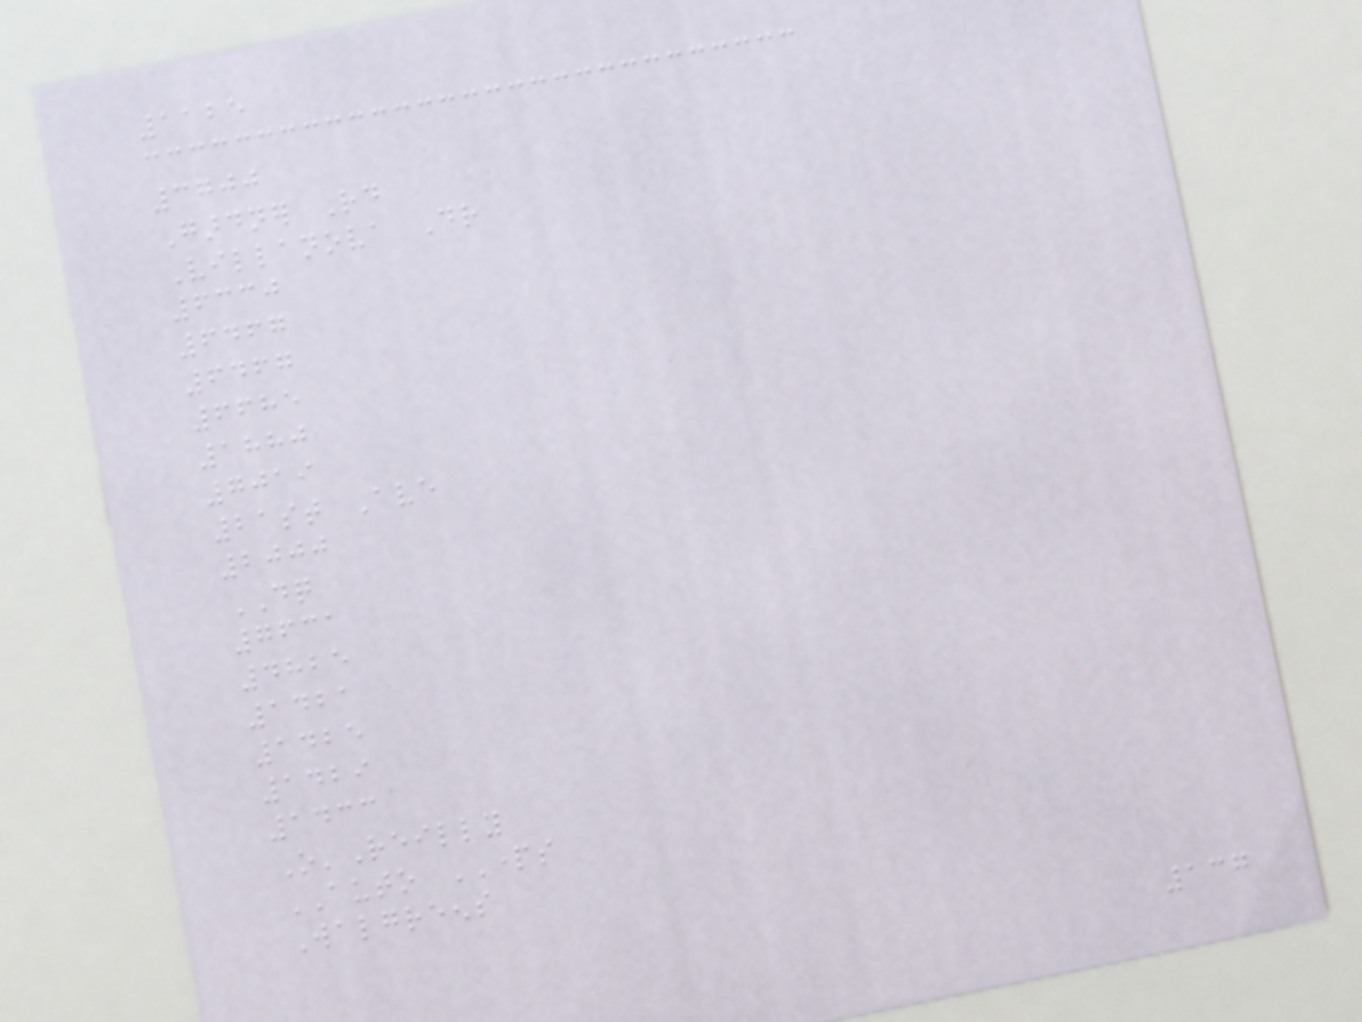1125
3700
Gardner Rd
Villanova Dr
6330
6467
6467
6685
1880
7019
21st Ave
2000
DQ
7631
4825
1421
1425
1429
1433
O'Reilly
AUTO PARTS
Walgreens
137
